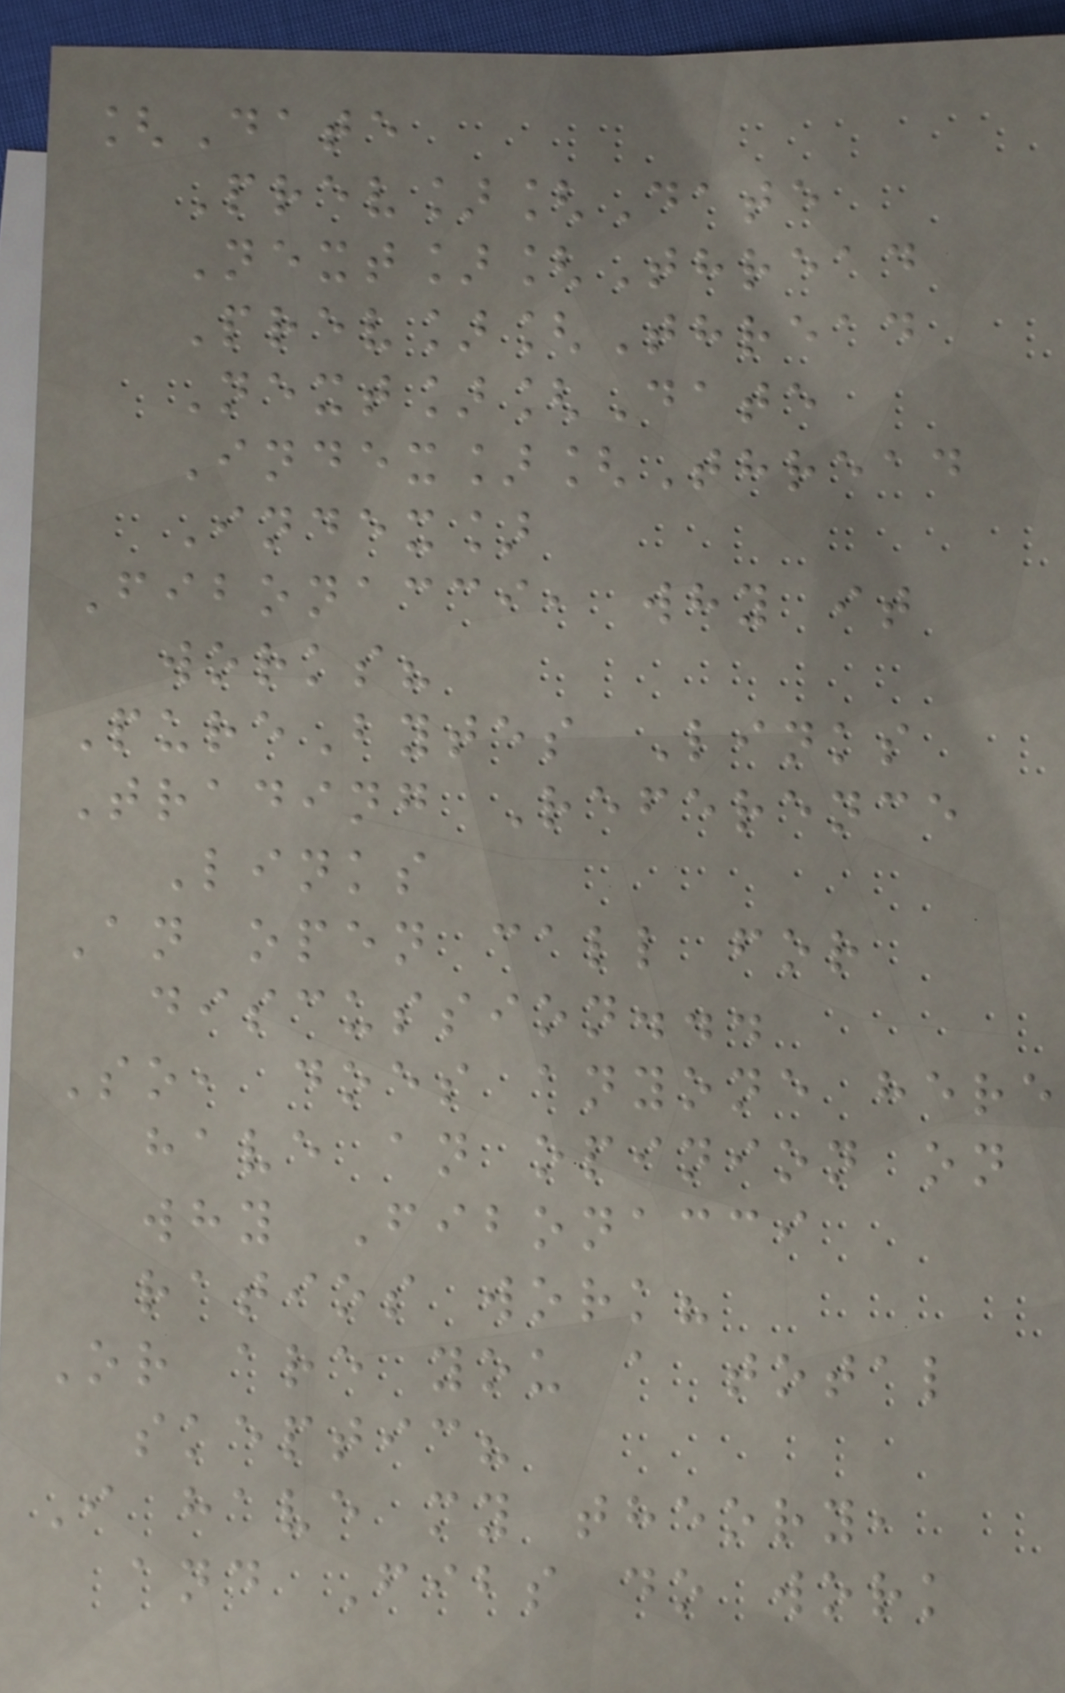[Date
Prev][Date
Next][Thread
Prev][Thread
Next][Date
Index][Thread
Index]
Fibonacci, why it
works?
PureBytes Links
Trading Reference
Links
An open call for
discussion...
So, does anyone here
have an opinion on
why Fibonacci
ratios work?
Or are you a total
skeptic?
I have my theory,
and Fibs do work
